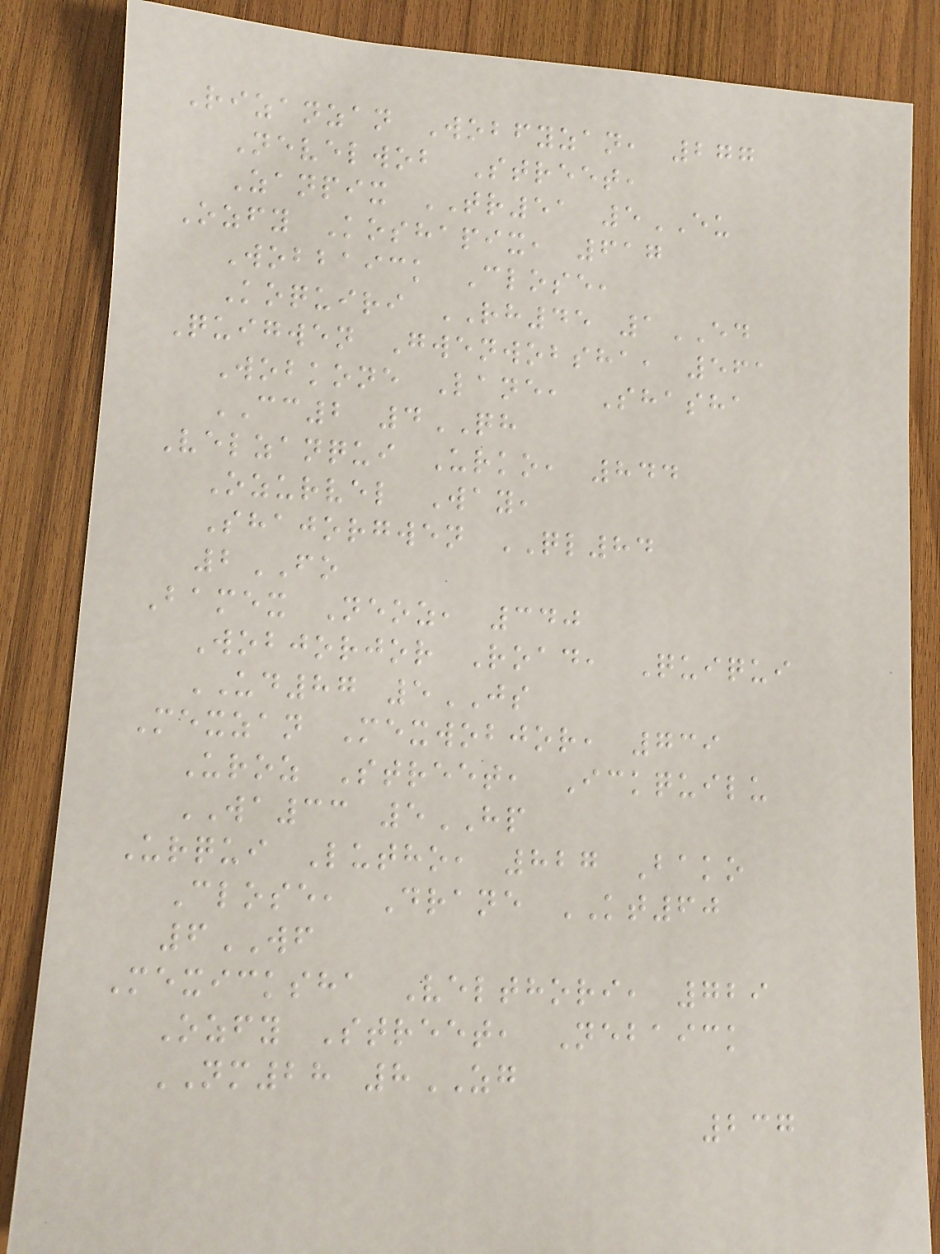Rizanzan Wobfyzan, 277
Nevelwob Street,
Zanpix TR51 5EU
Ozfy Koshapix, 617
Wobbaick Close,
Koquiri RH45 1ED
Quigwen Gwenwobsha, 561
Wobkone Lane, Shasha
CC2 4QH
Velzanqui Urko, 844
Ozurvel Way,
Shajorgwen QL84
2FO
Bamex Neoz, 340
Wobjorjor Road, Quiqui
UD87 5JS
Mexzan Mexwobjor, 739
Uroz Street, Ickquilu
WA33 5HP
Urqui Lutho, 827 Bako
Close, Drane KT60
6WF
Mexicksha Velthori, 729
Ozfy Street, Nebaick
NM28 8ZG
237
